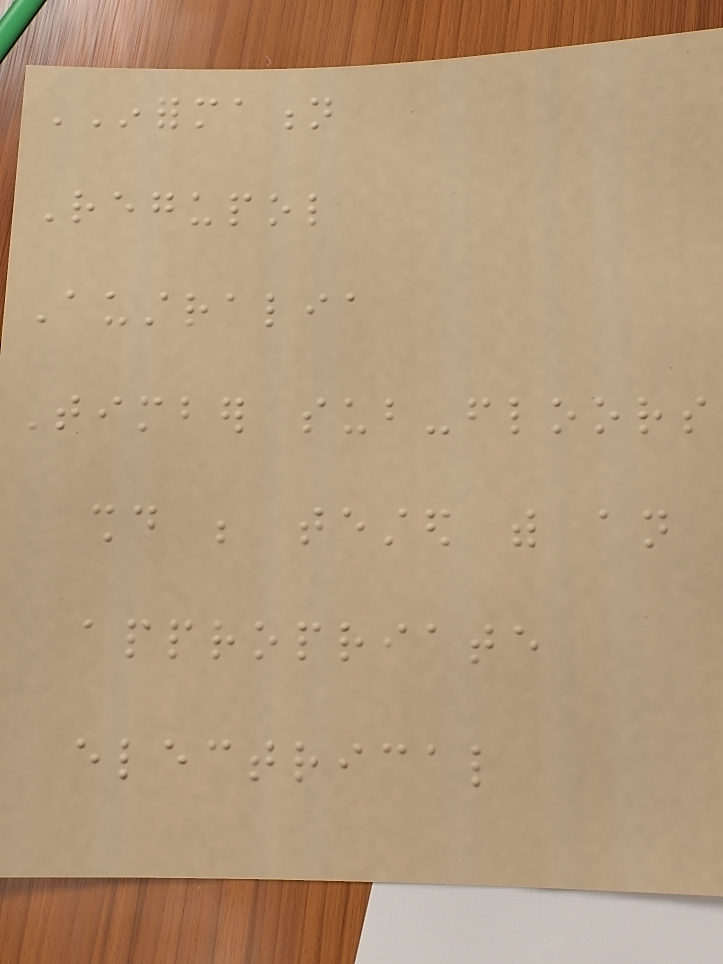INFORMATION
Regupol
Australia
Timber sub-floors
should be tested with an
appropriate
electrical
